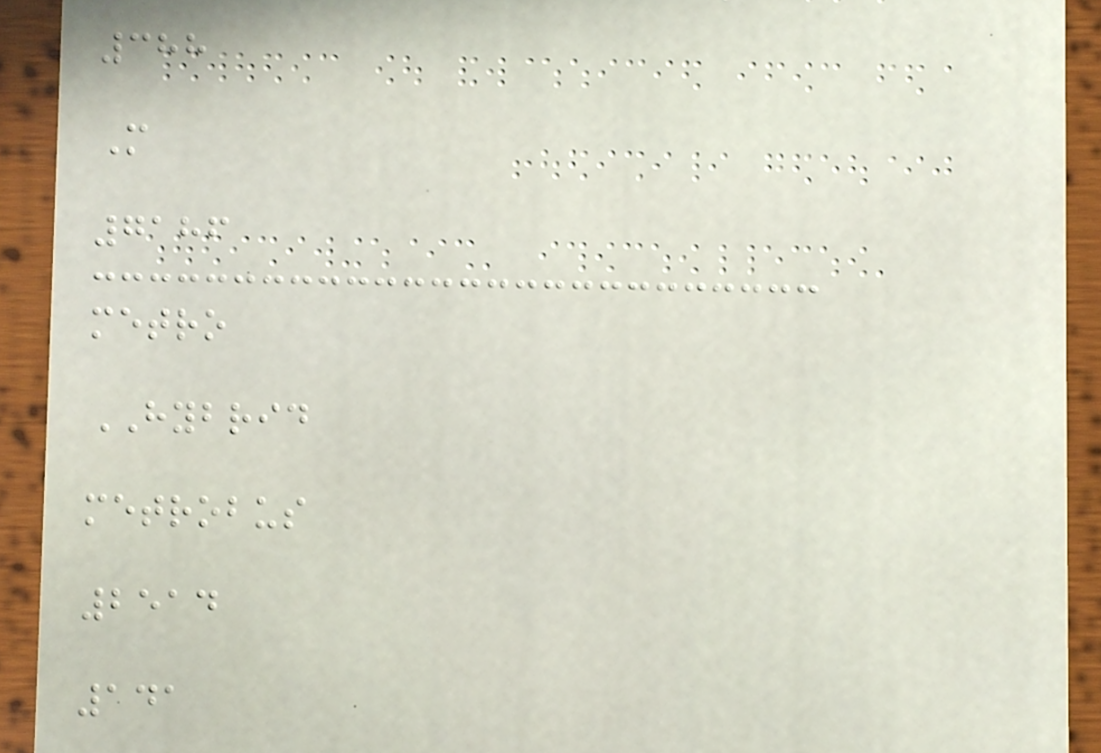388
M
7186
metro
HYBRID
metrobus
2514
141
